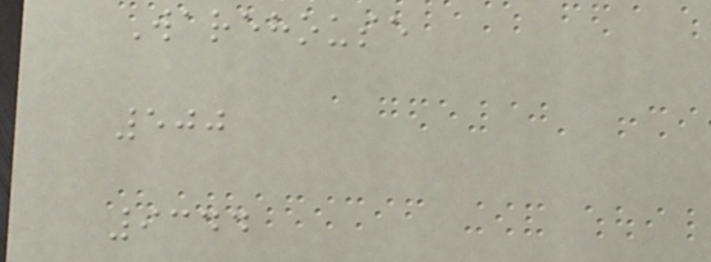Warehouse
500
9344
